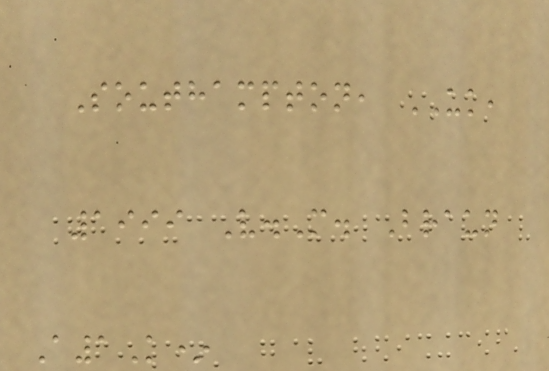Southampton, UK,
1999 V.M. Braun
A1K*
